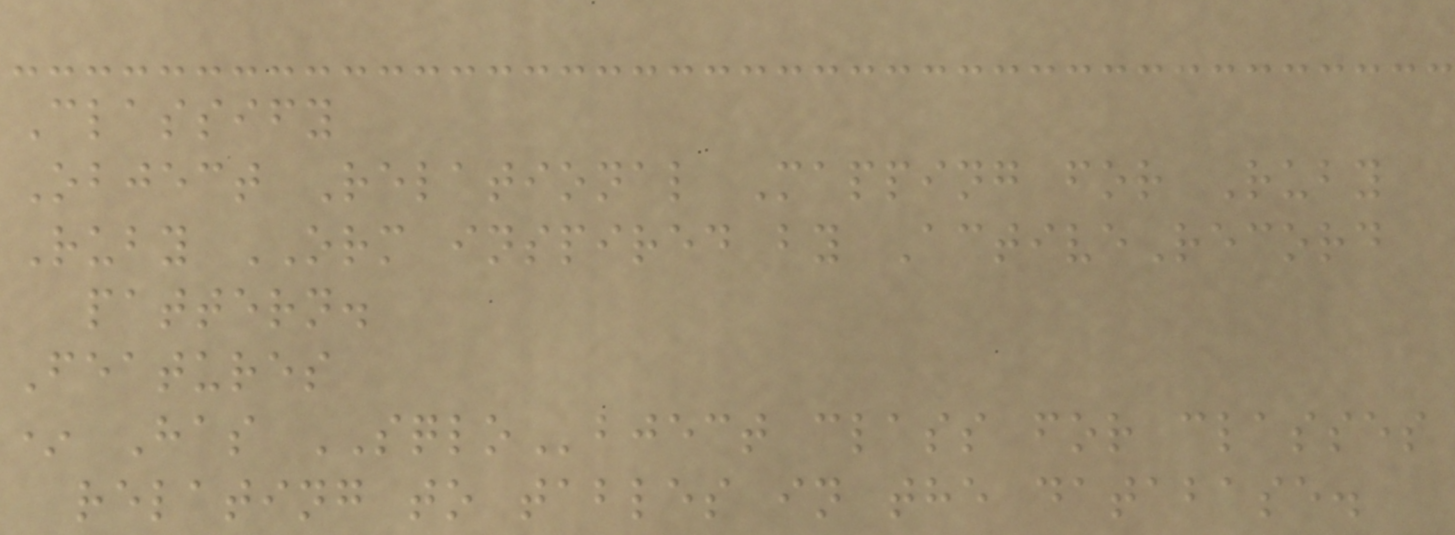Classify
Object Relational Mapping for Ruby
Ruby ORM inspired by ActiveRecord
pattern.
Features
* Has SQLObject class for classes
relating to tables in the database.
